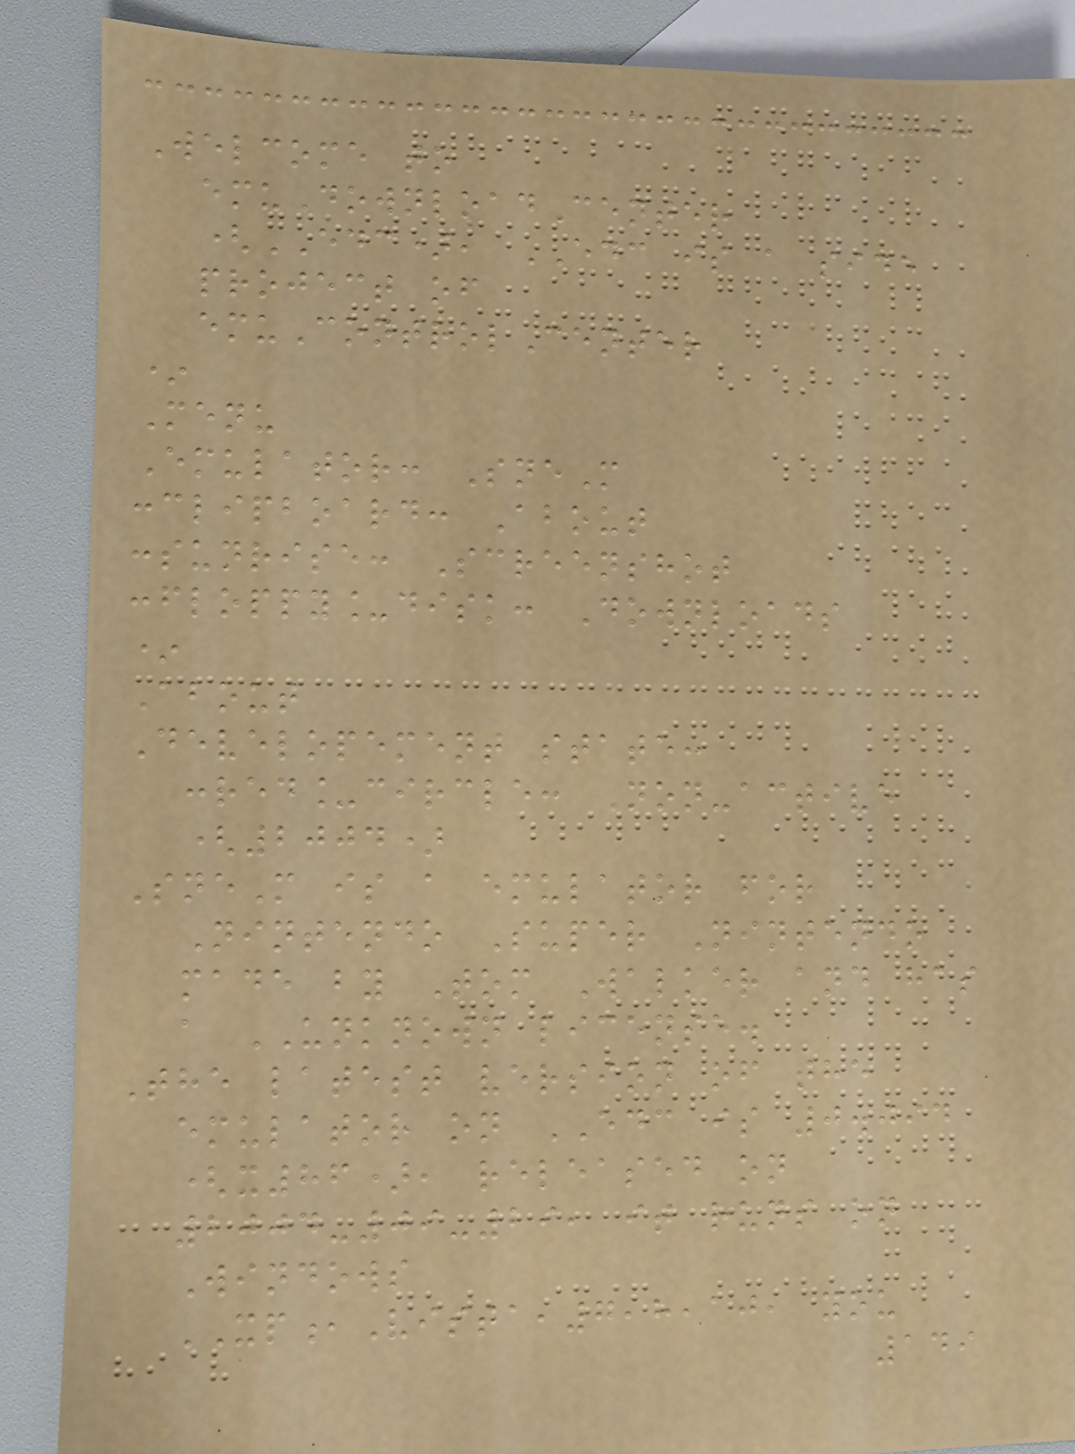Welcome to
emuDownloadCenter
(EDC), EDC is a side
project of
emuControlCenter
*
Menu
Emulator: SneM
:clipboard: About
:sunrise: Screenshot
:floppy_disk: Downloads
*
About
Developement state:
:red_circle: Non-active
(2004)
SneM is a emulator for
Nintendo Super Nintendo
made by Tom Walker and has
a UNKNOWN license.
The latest version of the
emulator on EDC is 0.094
(x86), released on
2004-09-29, it runs on
Windows
XP,Vista,7,8,10, you
149
